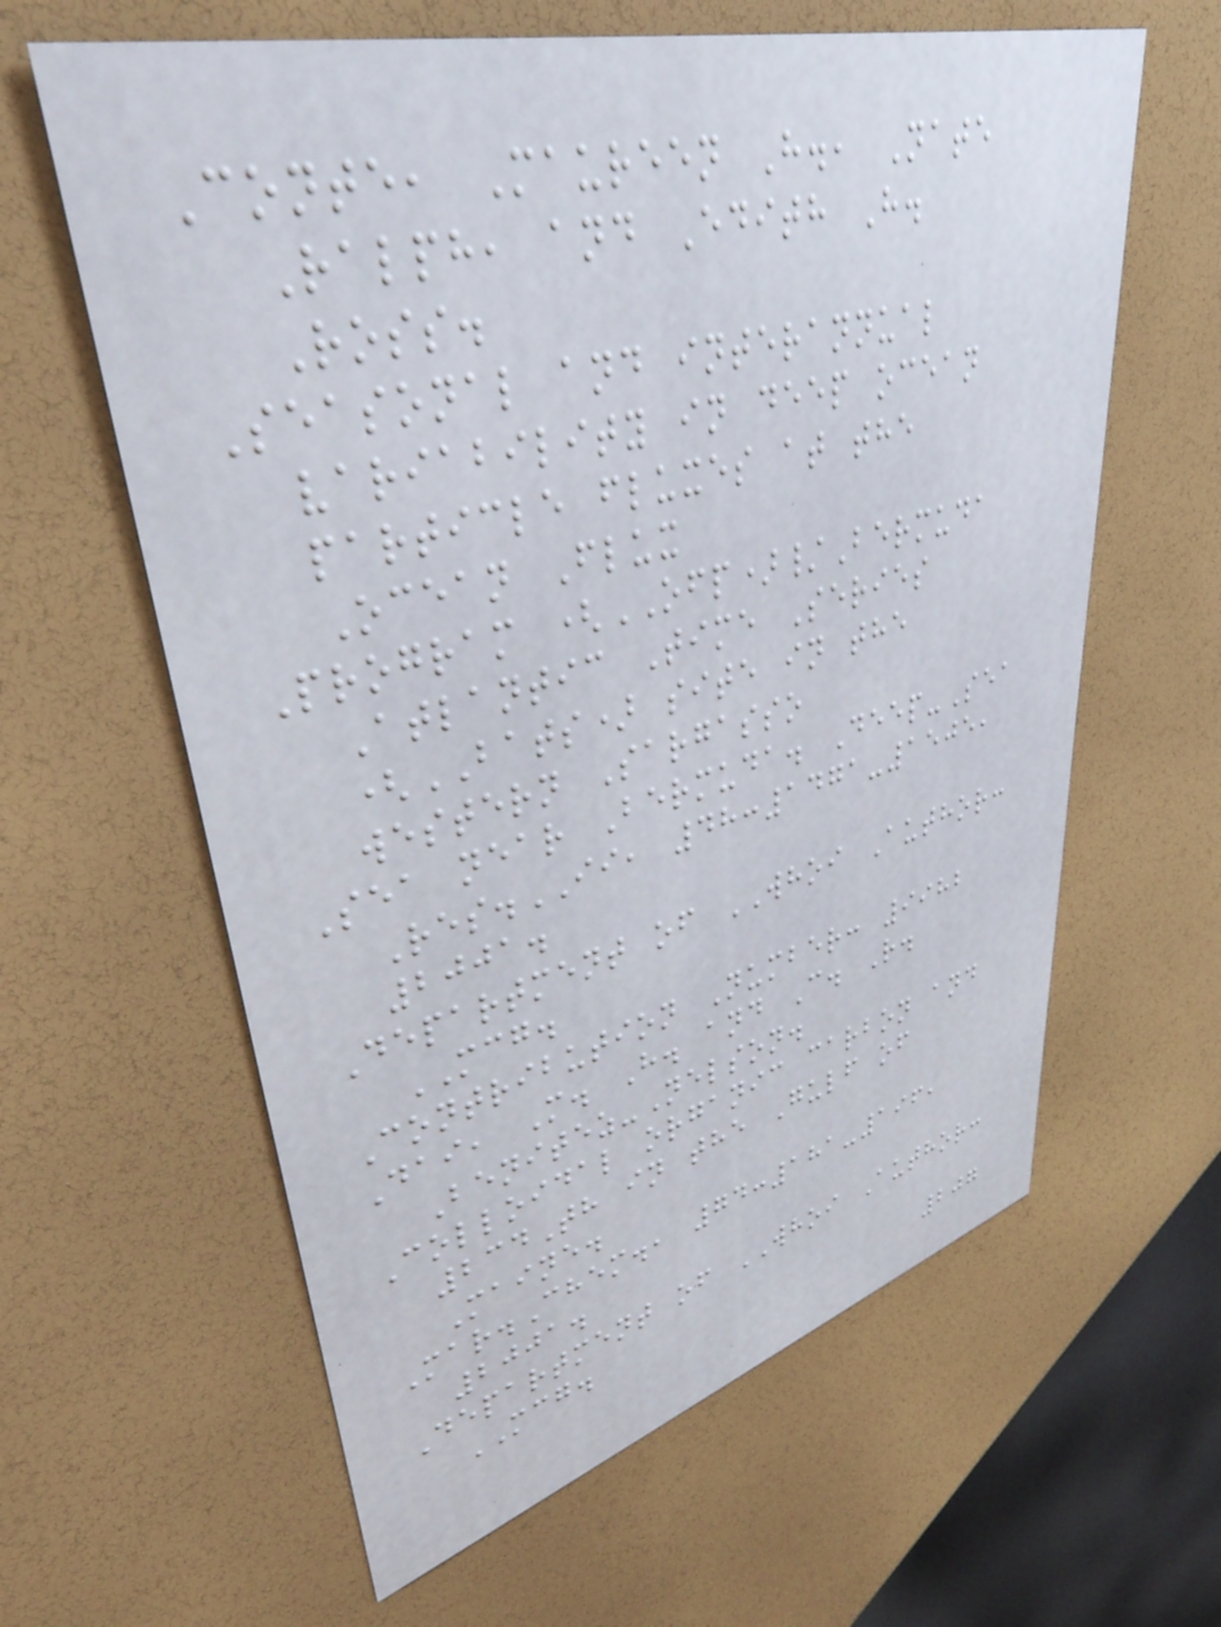Conte, Maureen H., Nate
Ralph, and Edith H.
Ross.
Seasonal and interannual
variability in deep ocean
particle fluxes at the
Ocean Flux
Program (OFP)/Bermuda
Atlantic Time Series
(BATS) site in the
western Sargasso
Sea near Bermuda. Deep-Sea
Res.II, 48:1471-1505,
2001.
Department of WHOI Author:
MCG.
Contribution Number: 9982
Dai, M. H. and C. R.
Benitez-Nelson.
Colloidal organic carbon and
234Th in the Gulf of
Maine.
Mar.Chem., 74:181-196,
2001.
Department of WHOI Author:
MCG.
207
